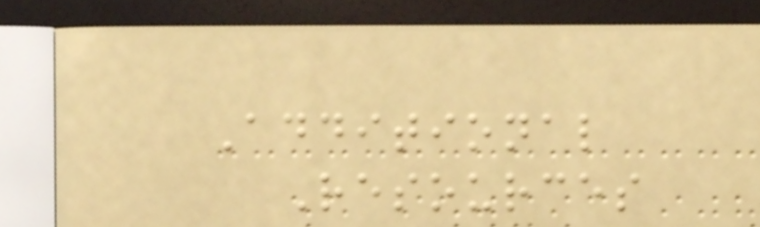Additional
Resources
